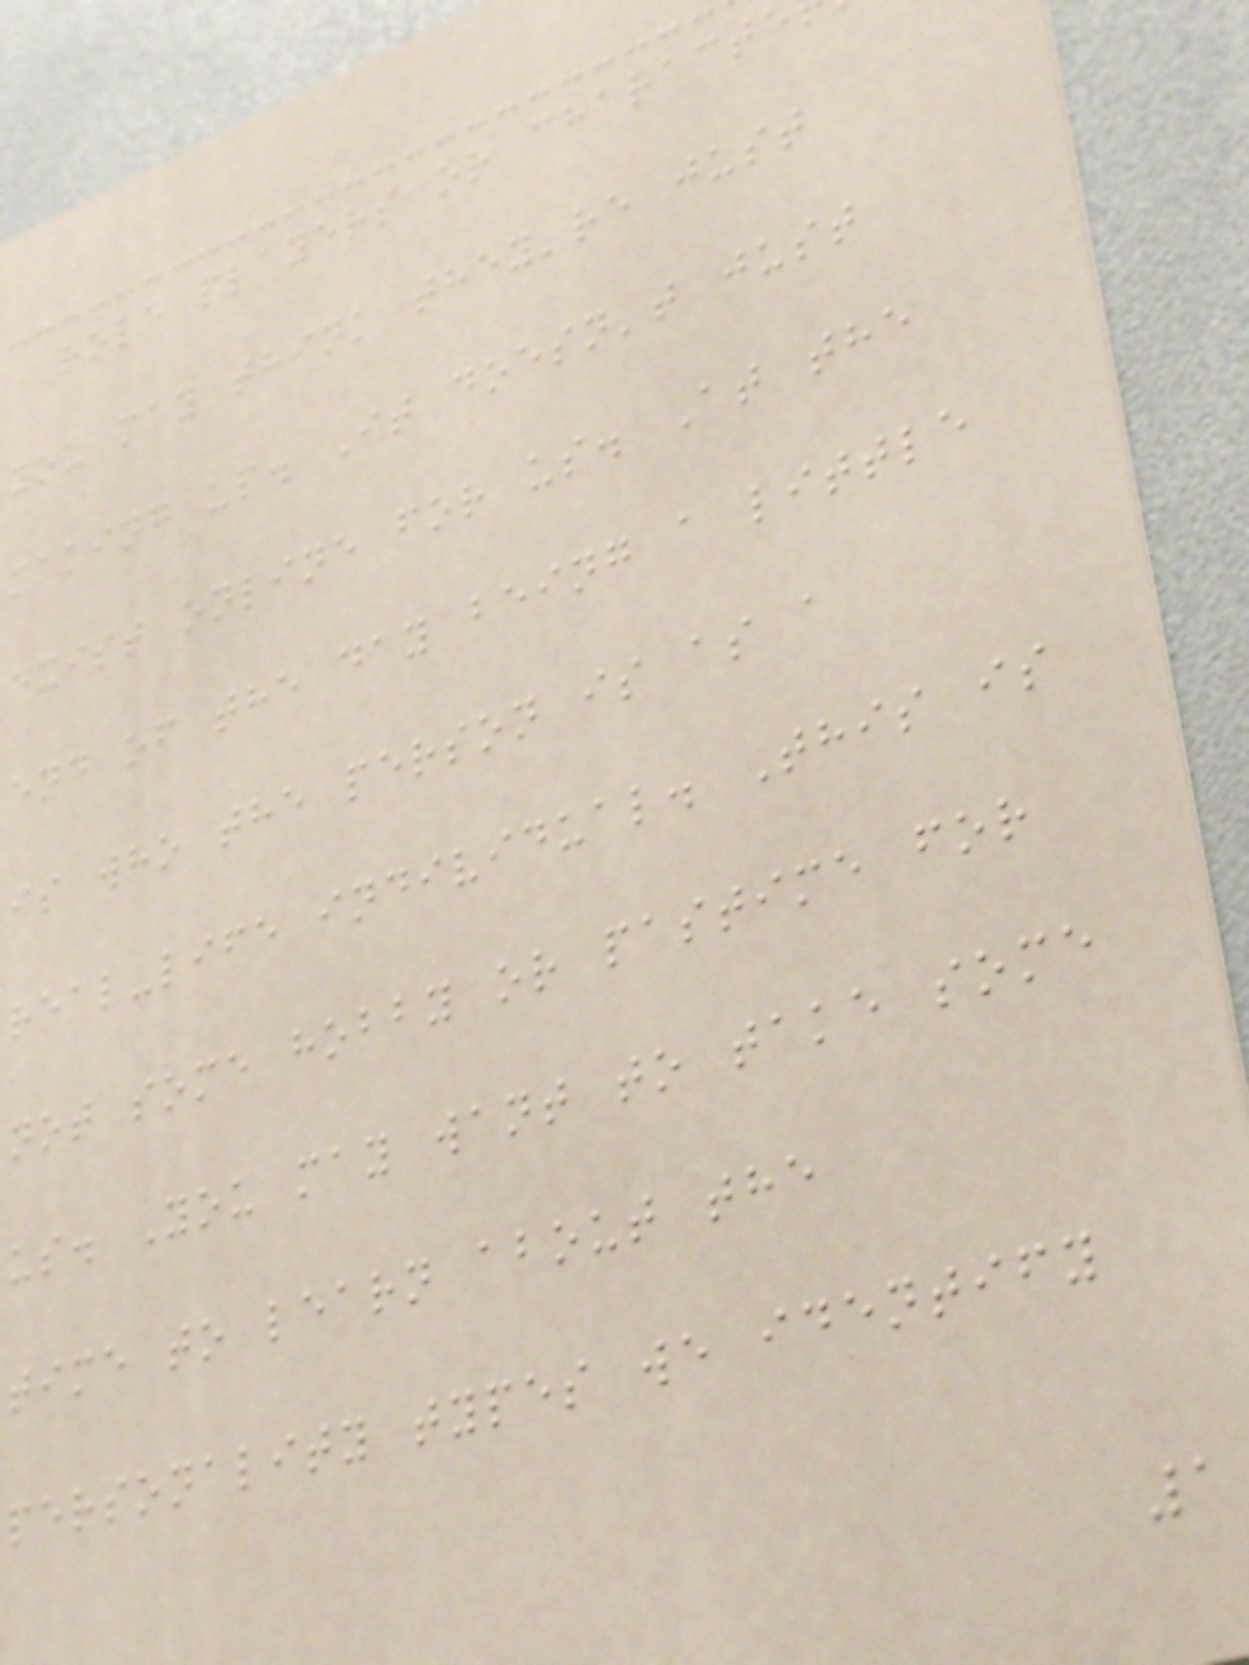role players or characte
you may think they're just
making up. It doesn't just
exist online for us. At the
end of the day being a little
is who the person is as a
real-life individual. This is
not some hobby or pastime for
us. You may want to take some
time to learn about the
personality types we identify
1
